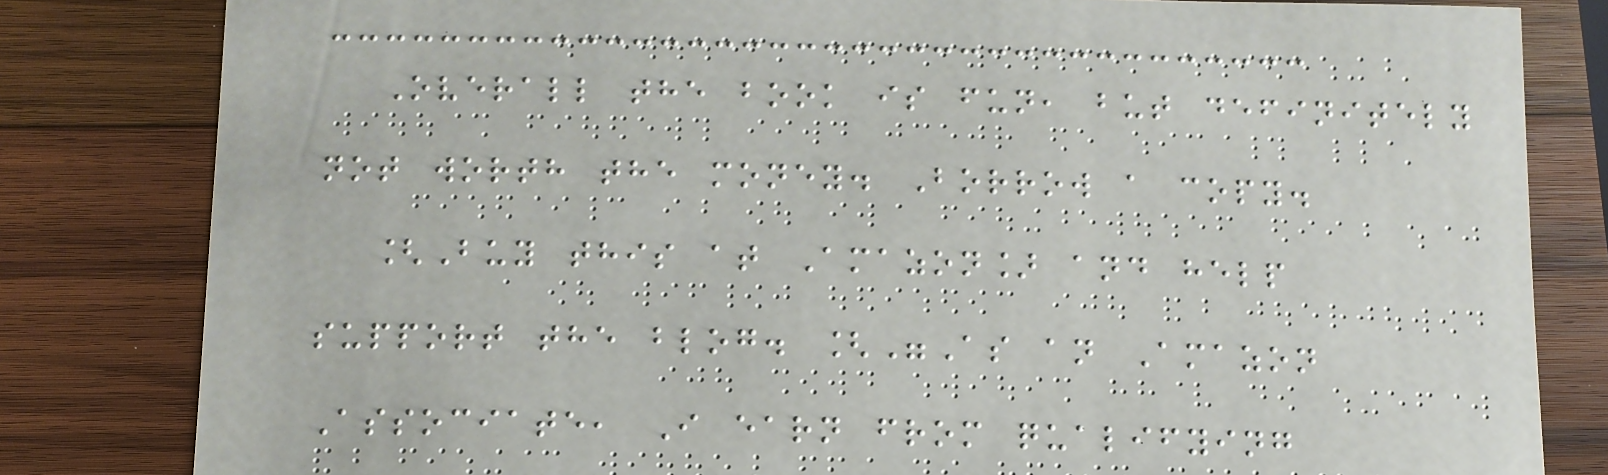Overall the book is fun, but definitely
not worth the money. Borrow a copy.
[Buy this at Amazon] and help
support the blog. ["As an Amazon
Associate, I earn from qualifying
